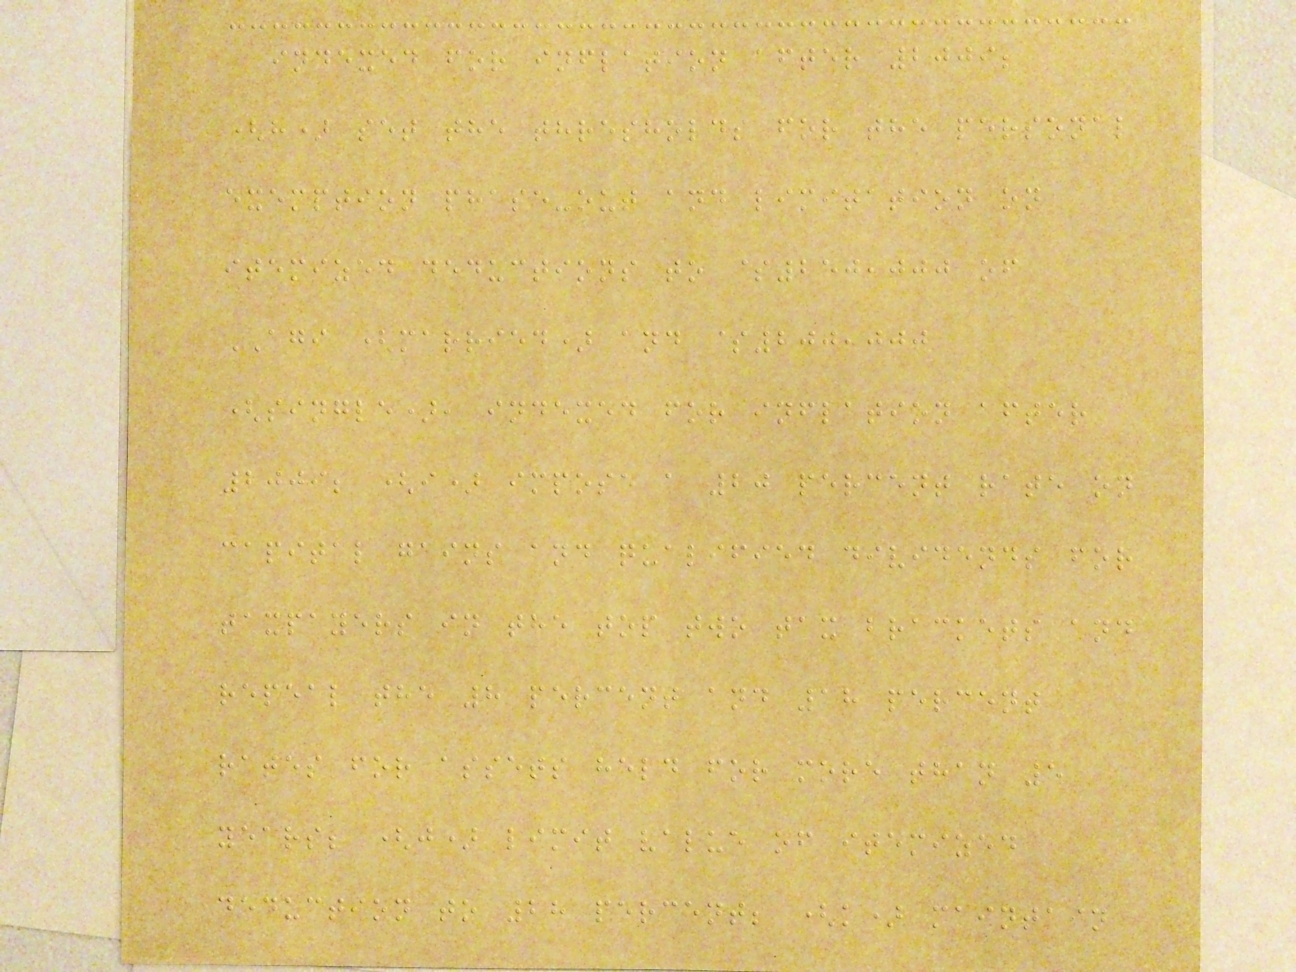indexed for inflation after 2009;
(h) set the thresholds for the personal
exemption phase-out and limitation on
itemized deductions to $250,000 of
AGI (married) and $200,000
(single), indexed for inflation after
2009; (i) impose a 20 percent rate on
capital gains and qualified dividends for
taxpayers in the top two tax brackets and
repeal the 8 percent and 18 percent
rates for assets held for more than 5
years; (j) limit value of itemized
deduction to 28 percent; (k) maintain
